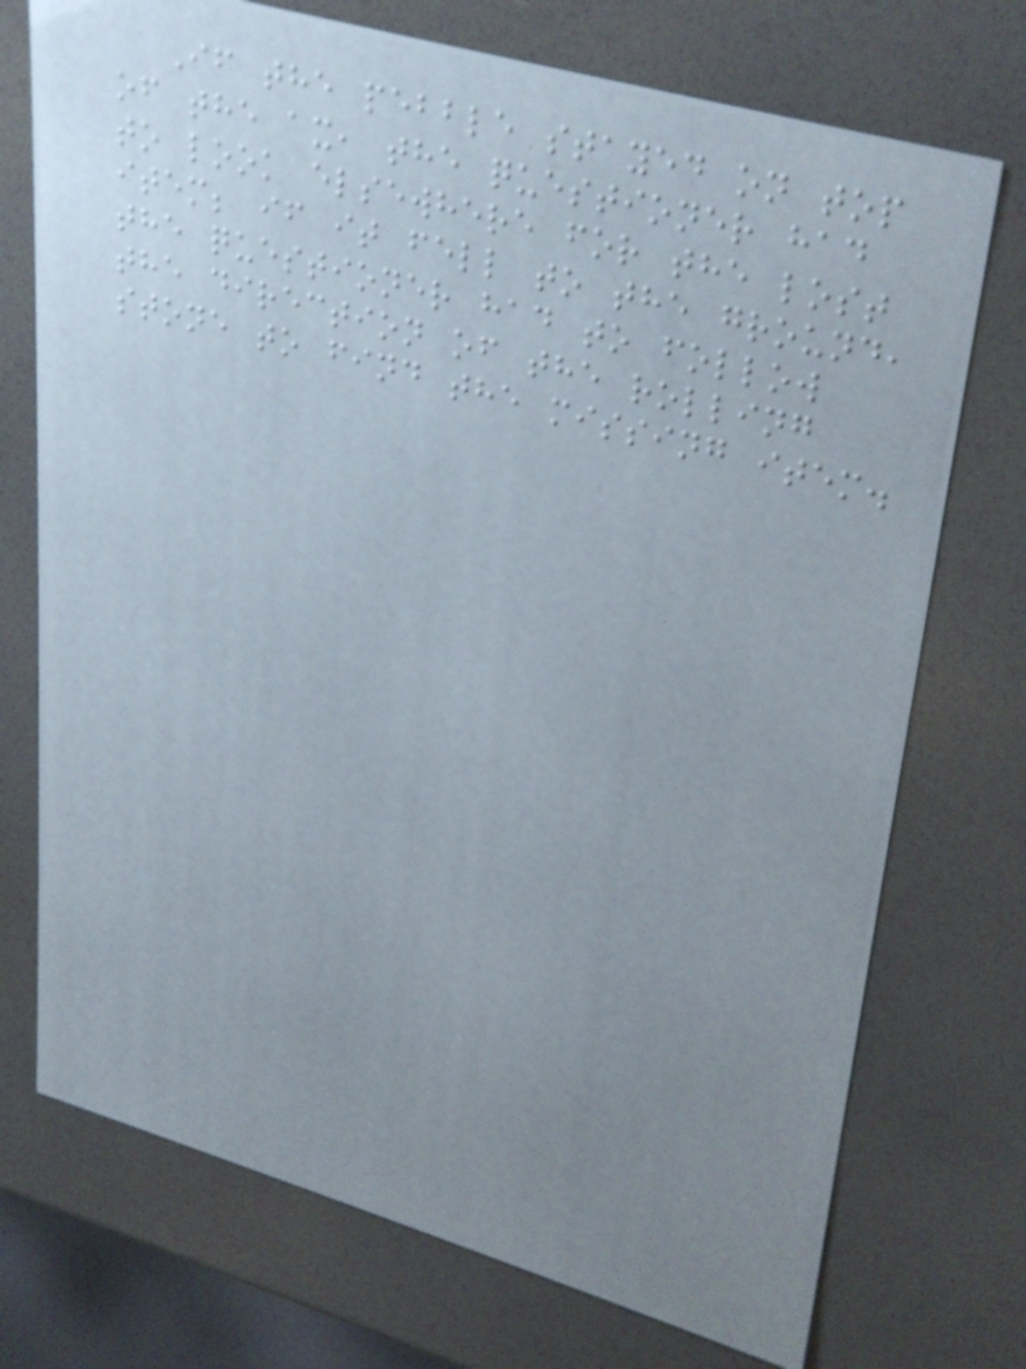If the pebble stayed on top
of the ax, the questioner had
to look elsewhere for the lost
item; if it fell to the ground,
the questioner had to follow
the direction of the rolling
stone to find the missing item.
